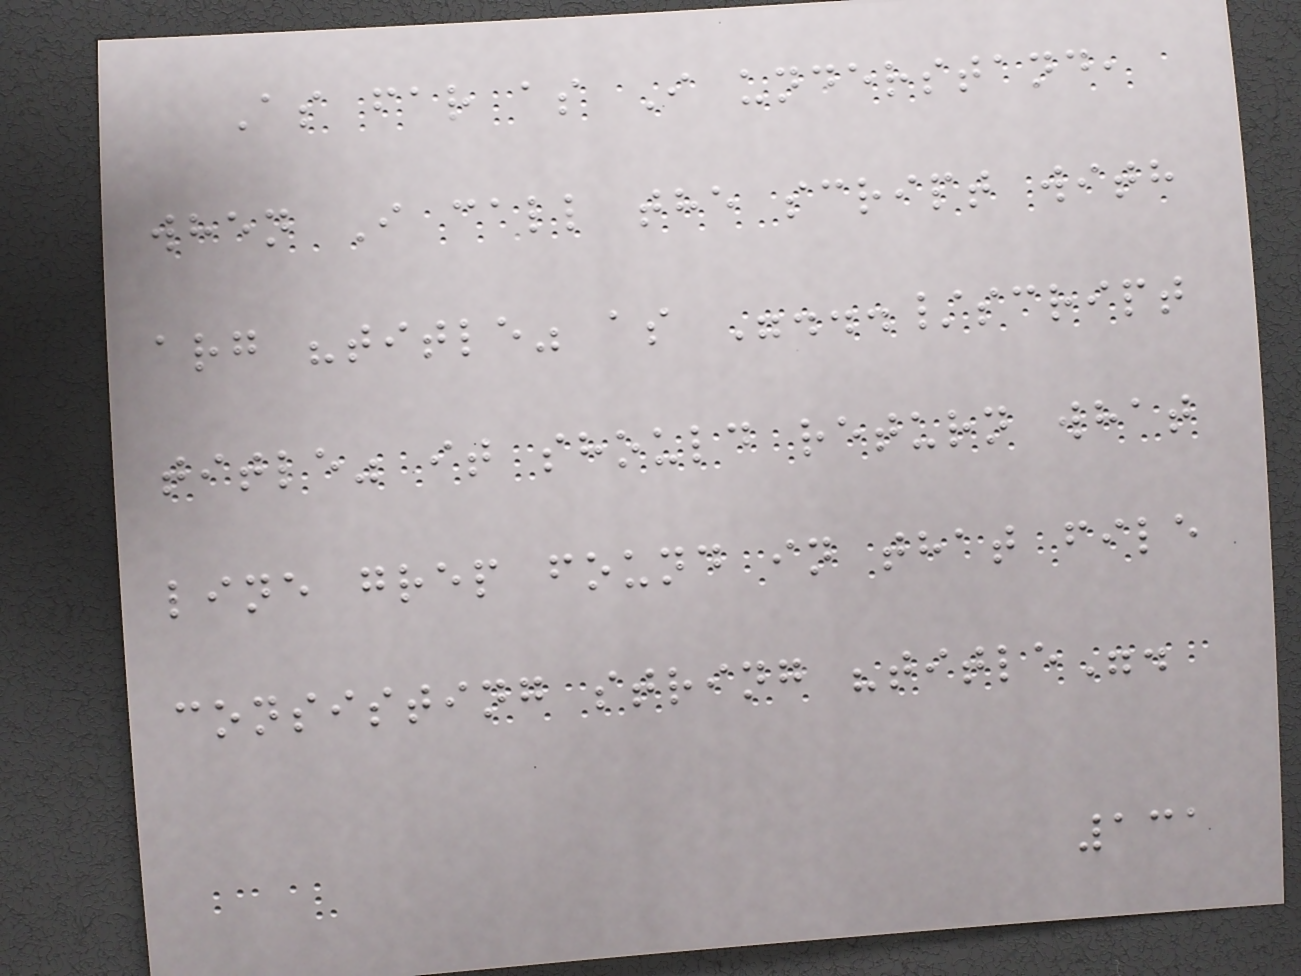As far as I understand,
when I call the script with
arg "title" as ".../script
title" it should return what
line grep found in that file
consisting string "title".
131
